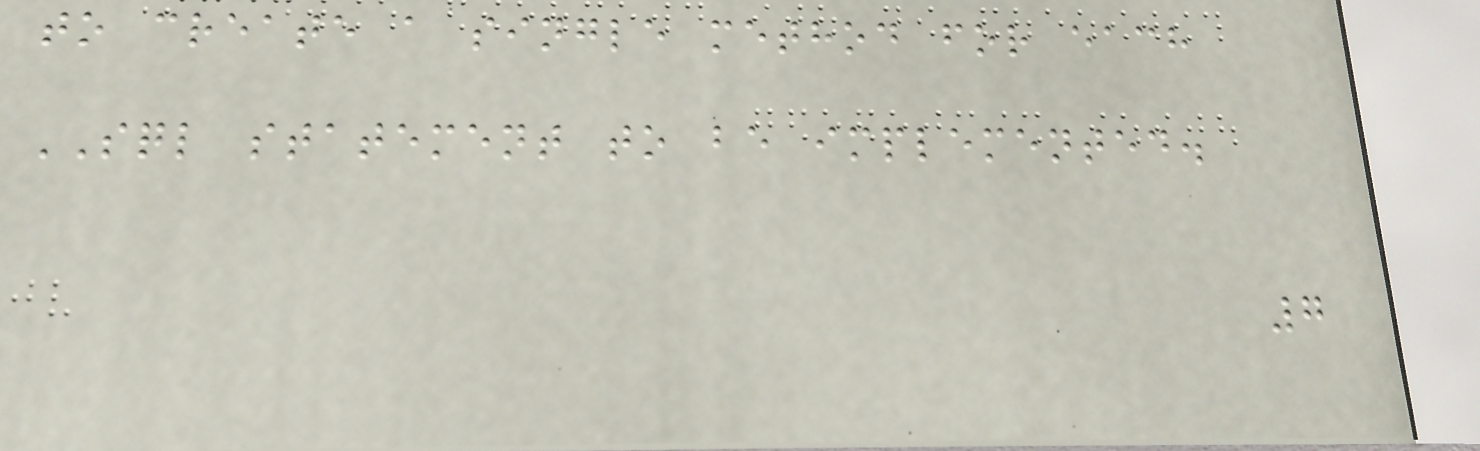to create a single method for each
SQL statement to be implemented.
7
